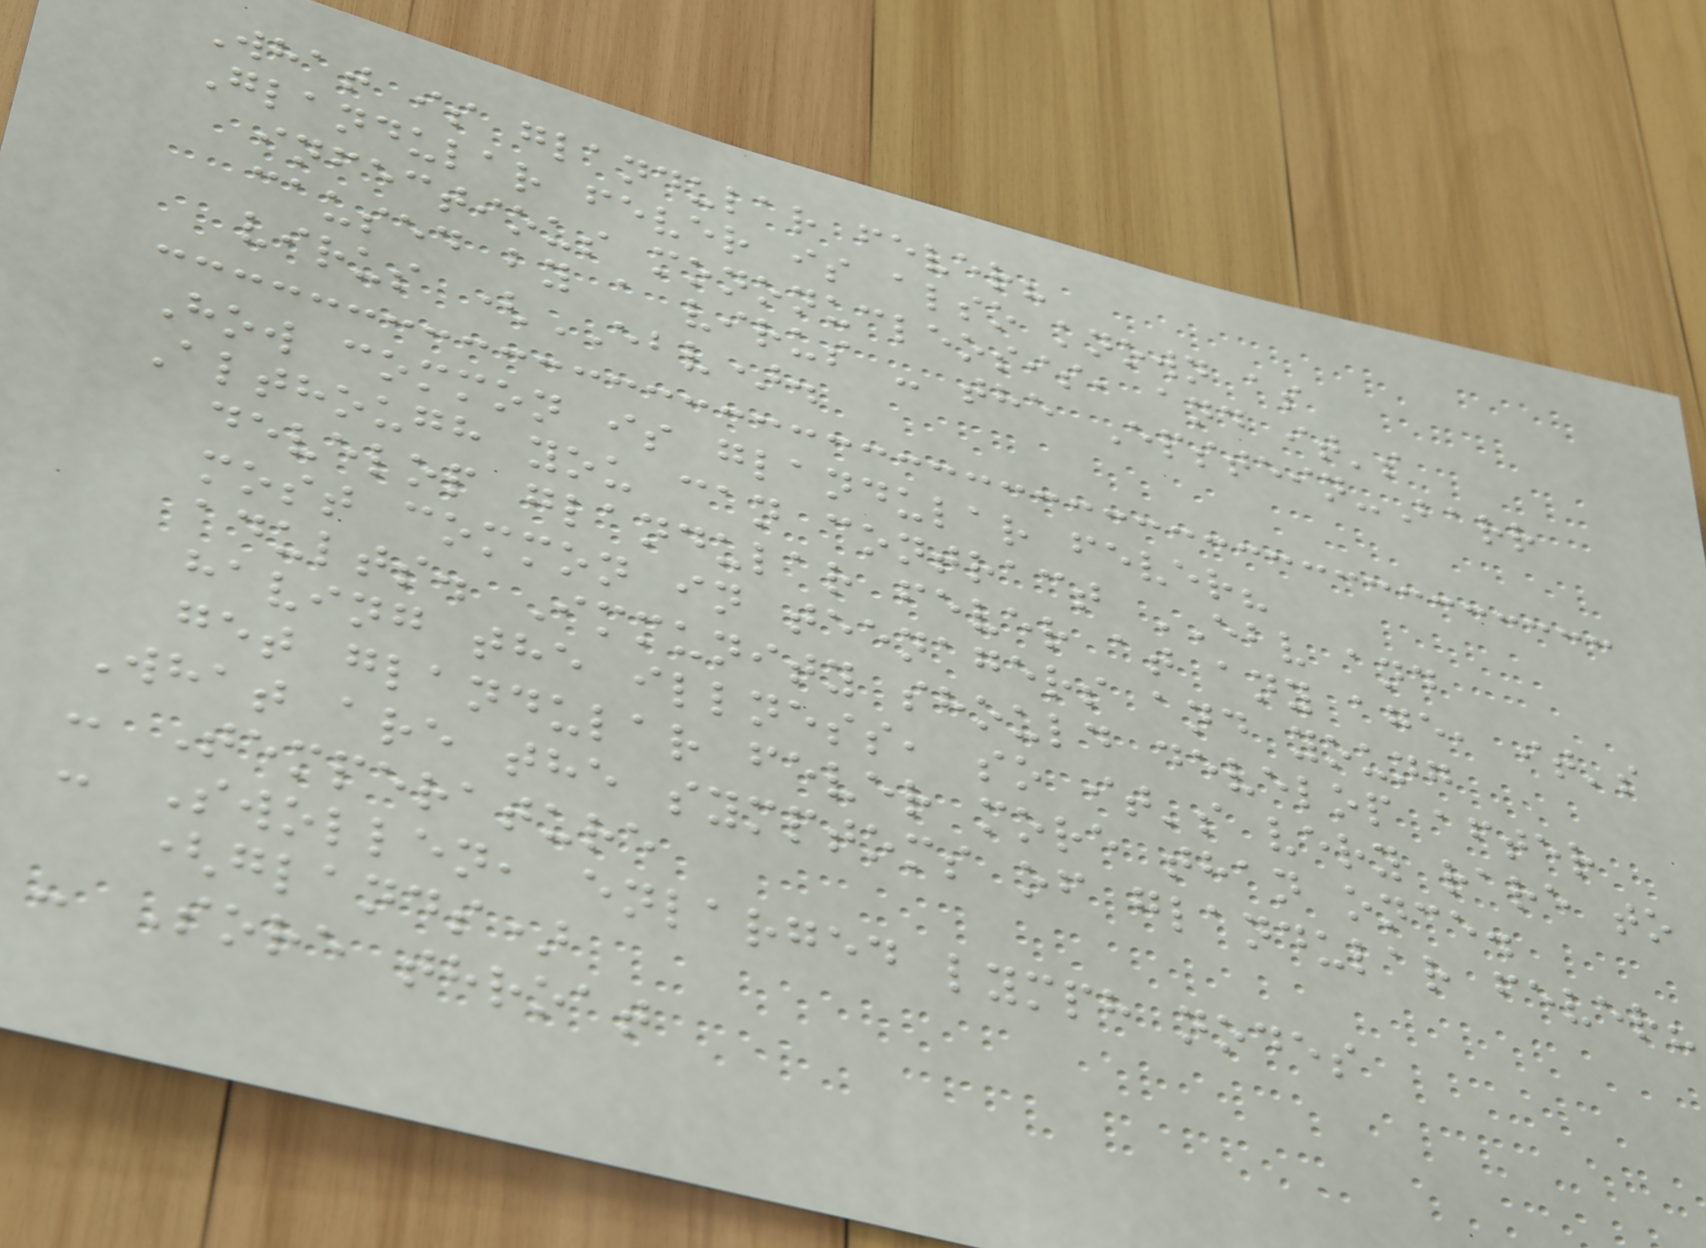What is glandular fever?
Glandular fever is also known as
infectious mononucleosis, and it's
caused by a virus - the Epstein-Barr
virus (EBV).
How common is glandular fever?
Although you can contract EBV and
develop glandular fever at any age, it's
most common in teenagers and young
adults. Immunity should develop after
having the illness, so it's very rare to
get glandular fever more than once.
What are the symptoms of glandular fever?
- Temperature
- Swollen, enlarged lymph nodes
(glands)
- Sore throat
